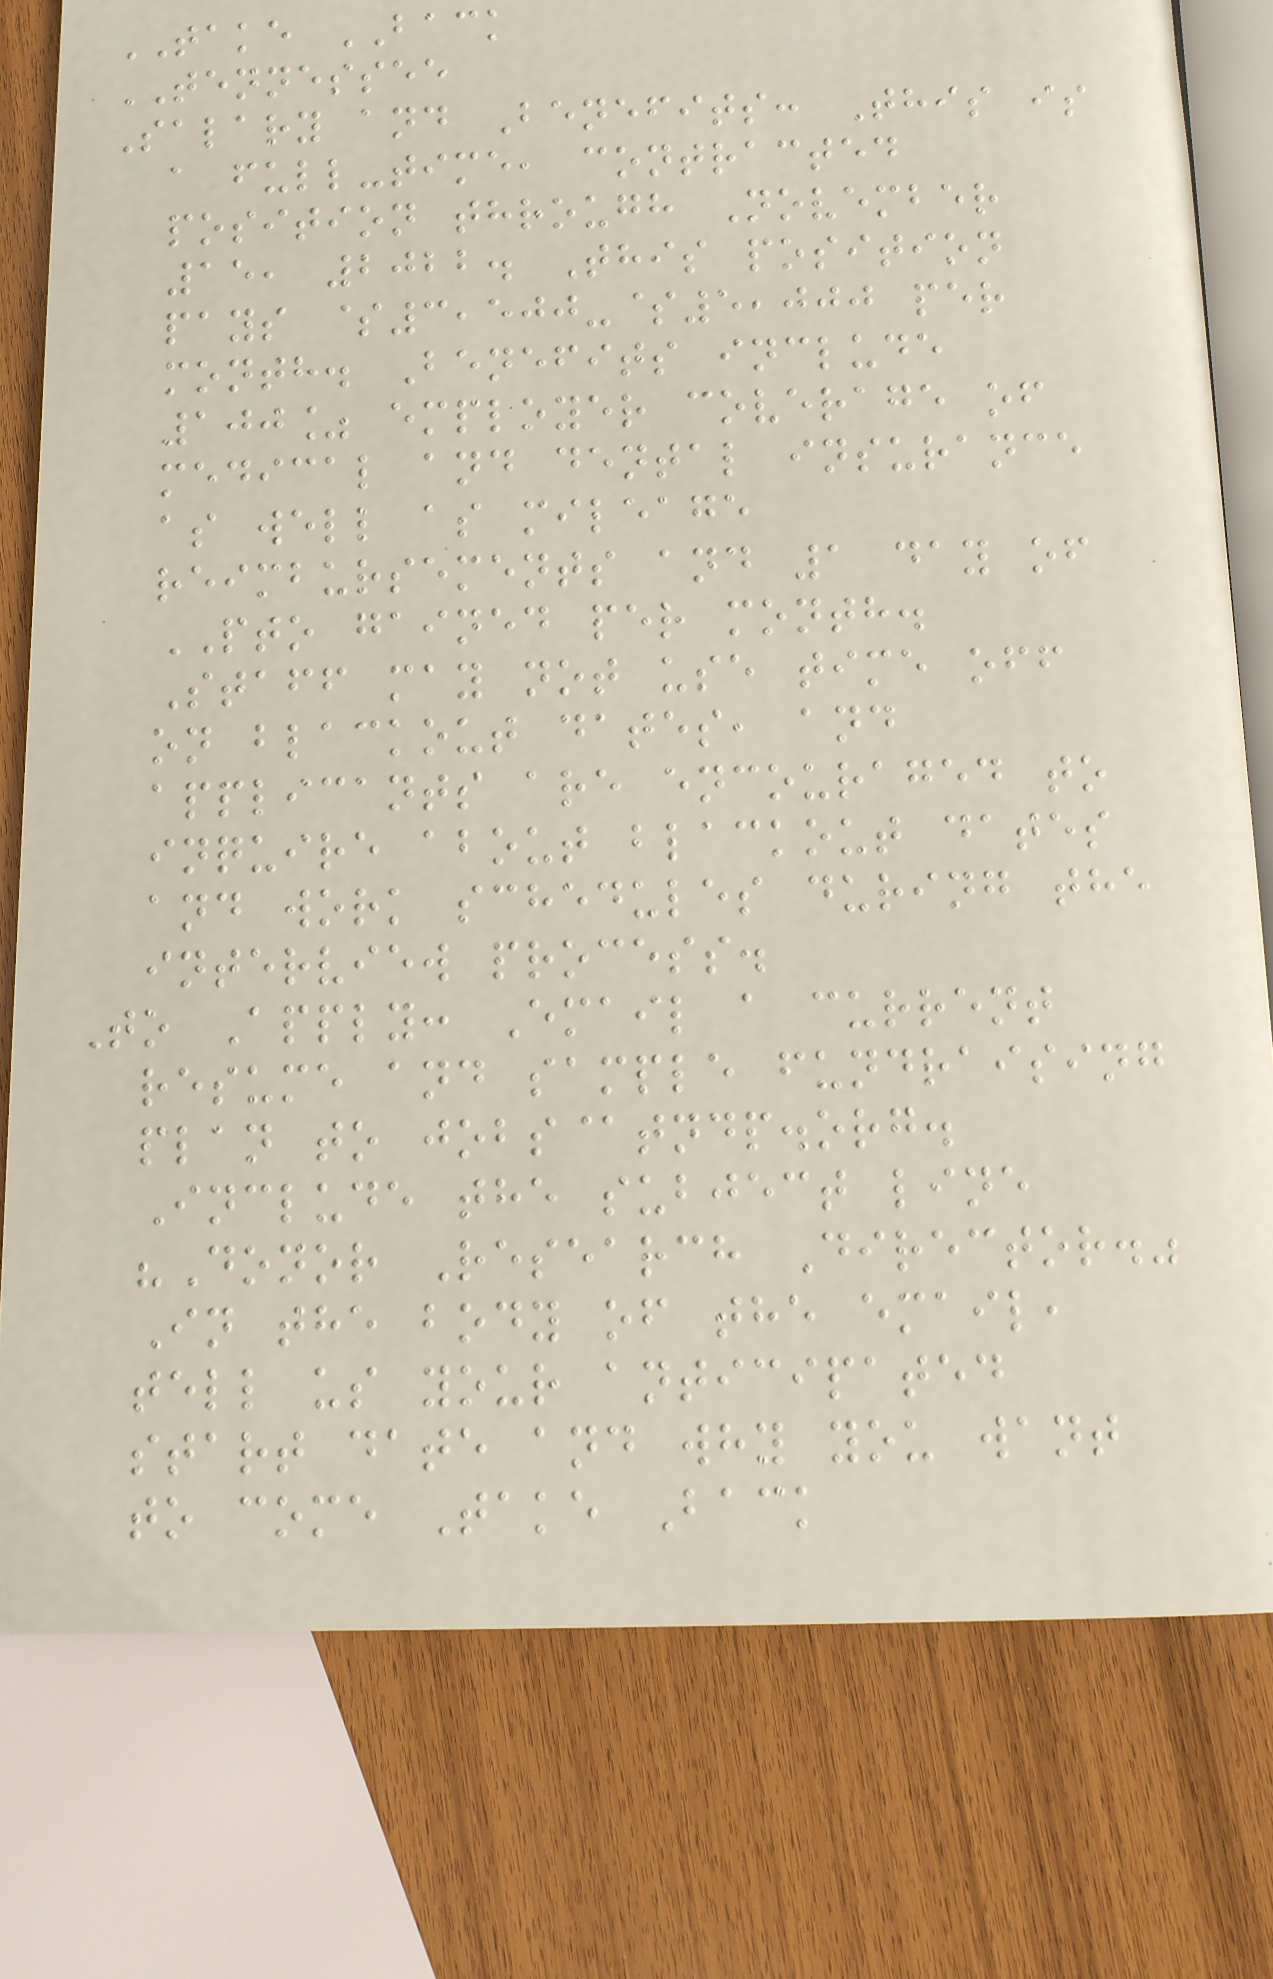TAKE BACK
TENNESSEE
Salary and Benefits: This is
a full-time, contracted
position through November
15, 2022. This position
pays $3,500-$5,000 per
month. Benefits include
100% employer coverage of
medical and dental insurance
as well as mileage
reimbursements and 1 day of
PTO gained per month.
Staff may not use time off
on blackout dates, and
applicants are encouraged to
inquire about blackout dates
and work schedules during the
interview process.
To Apply: Email a current
resume and sample fundraising
plan to jobs@tndp.org.
Include the subject line
"Donor Research Director."
In the body of the email,
tell us your anticipated
start date and why you want
to come Take Back
